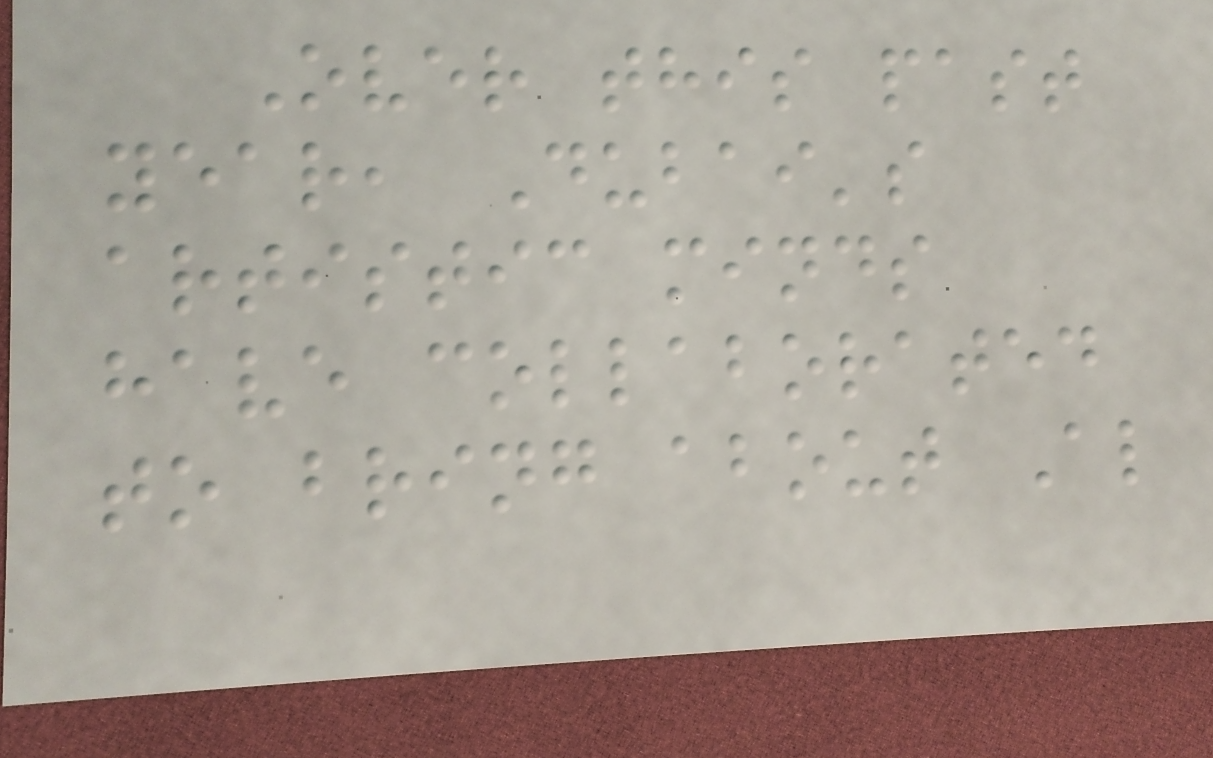Over this past
year, Dubai's
artistic minds
have collaborated
to bring about Al
